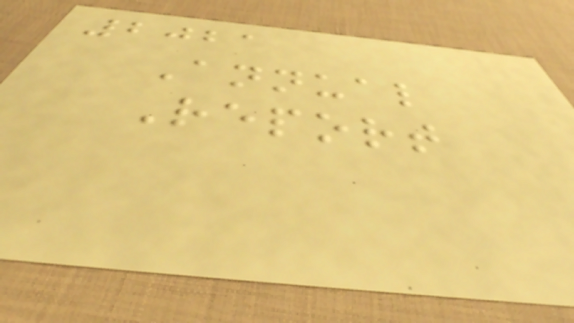2021
Annual
Report
